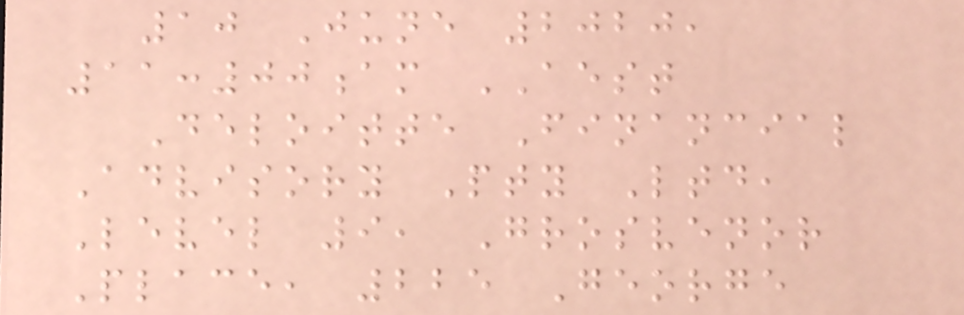10 June 2020,
11:00am AEST
Deloitte Financial
Advisory Pty Ltd,
Level 9, Grosvenor
Place, 225 George
